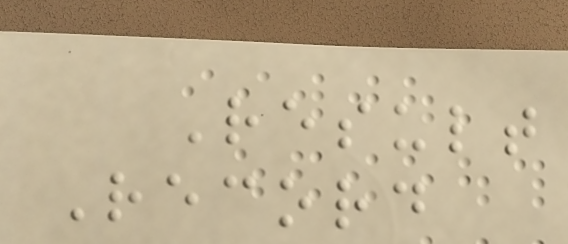Result
Record
